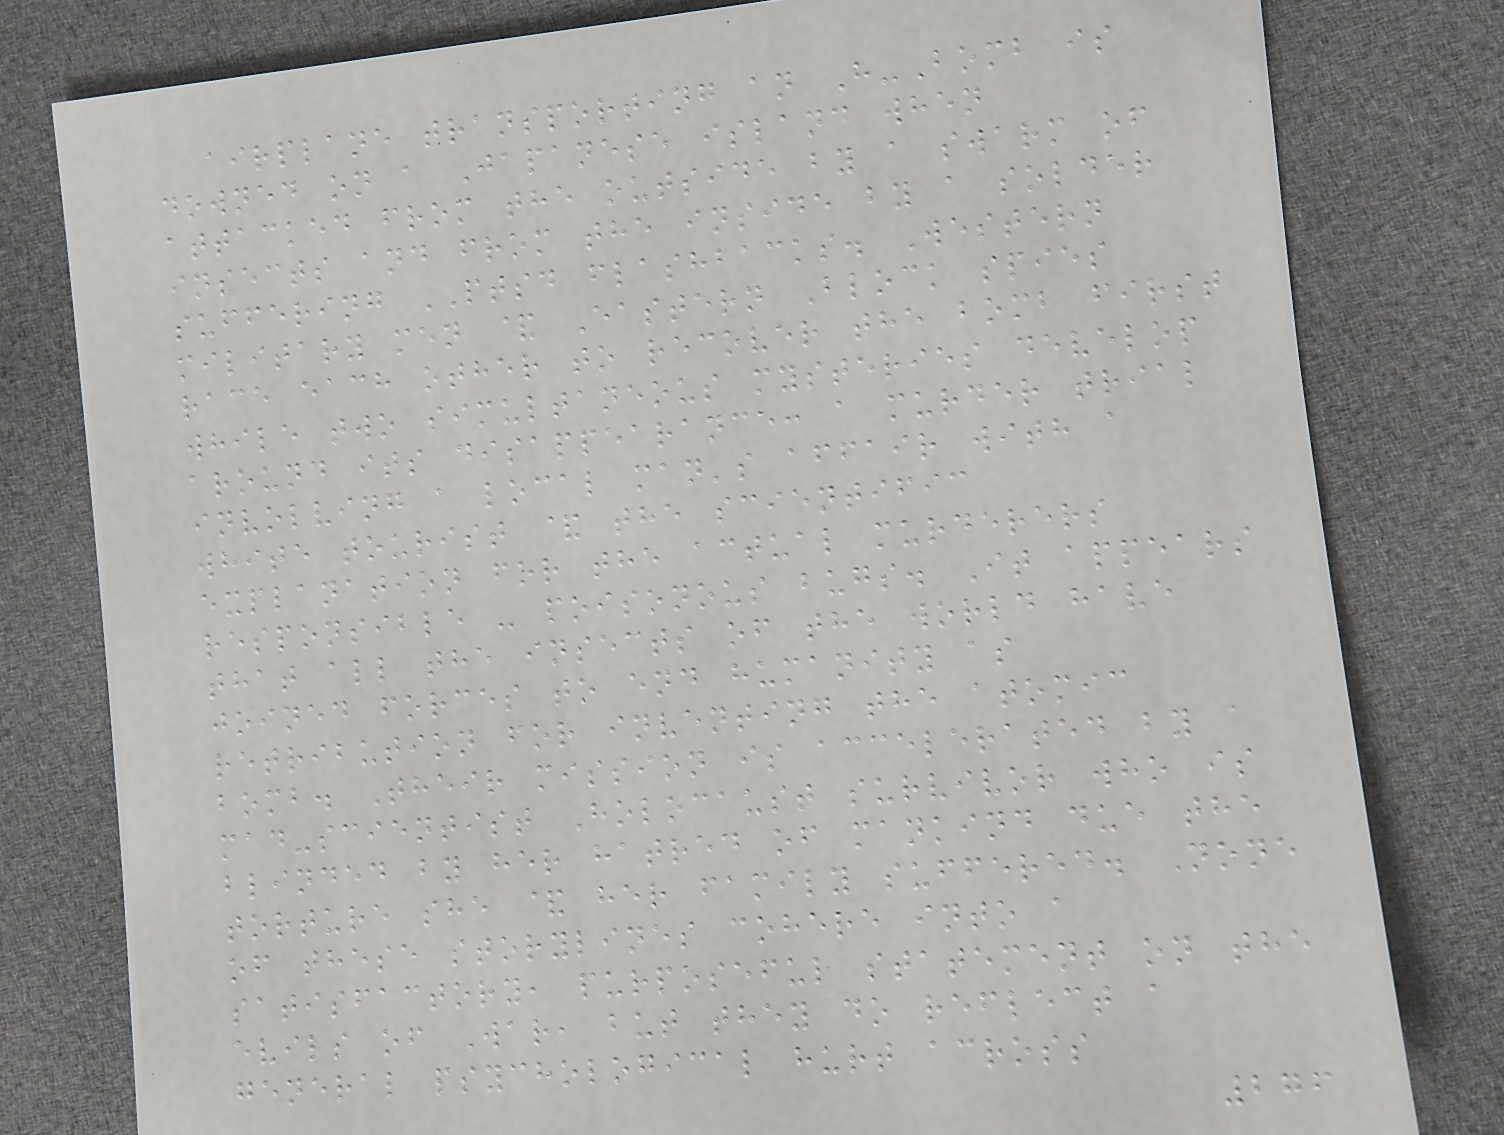airplane transporting an H-Bomb is
downed on a Japanese island when
attacked from the outside by a swarm of
insects and from the inside by a solder
suffering PTSD flashbacks. Western
military men & Eastern Block spies
race each other to recover the bomb first
while two simultaneous mysteries develop
around its disappearance: a murder trial
involving a local man's affair with a
white tourist & the scientific
explanation for the actual murderers
responsible - poisonous bugs. It appears
that all the insects of the world have
joined forces to end humanity as
retribution for inventing the atomic
bomb. Their mission is accelerated by a
mad-scientist Holocaust survivor who is
blinded by her hatred of mankind due the
torture she & her family suffered. None
of these storylines cohere into a
satisfactory, purposeful statement on the
evils of War, but they do reflect a
general psychological hurt across
276
